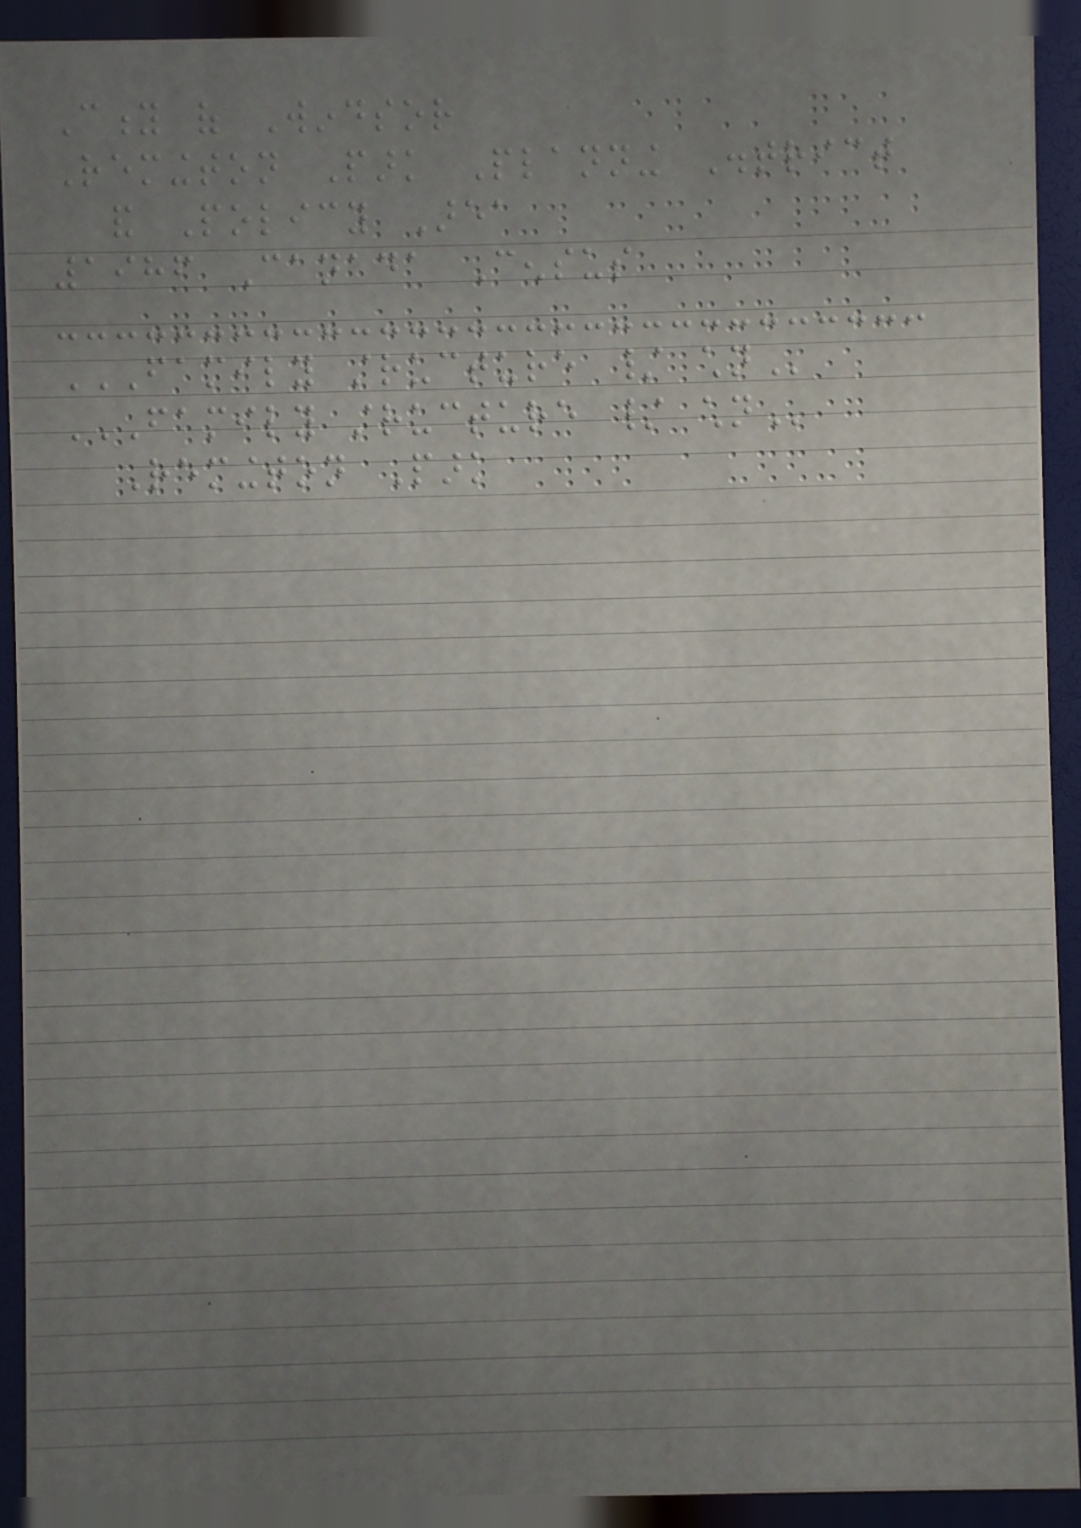City of Windsor
Remington Park Planning District
and Policy Area
1986 Canada Census
FAMILY STRUCTURE / CHILDREN
FAMILY STRUCTURE / CHILDREN
Remington Park
